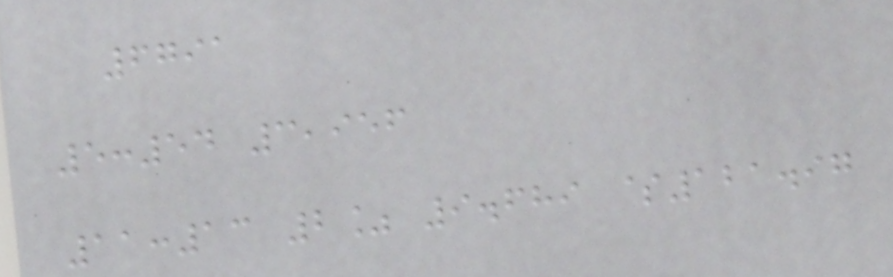6791
5:54 3,956
11:13 2% 9.689 $121.97
